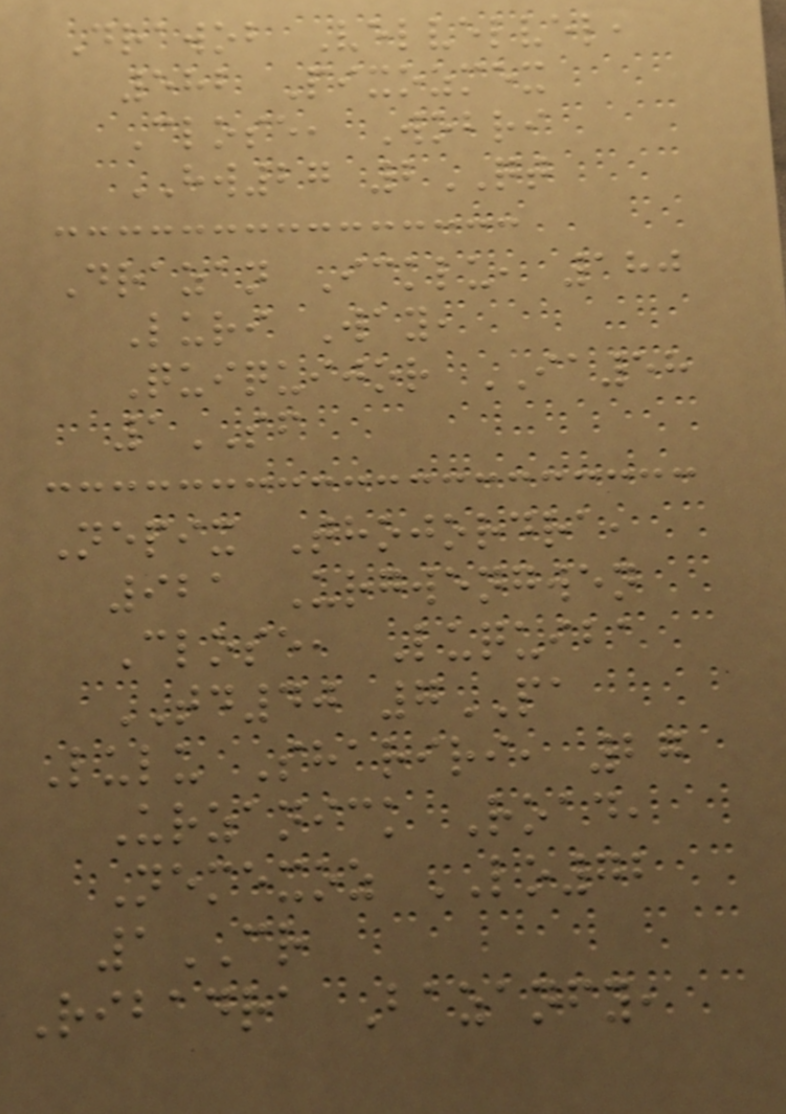Drawob Velvelvel,
582 Pixozmex
Close, Wobri
HW27 2QT
Drazan Icklu, 180
Luri Way,
Quiquijor IA58
1SF
Nepix Thojordra,
921 Urgwengwen
Close, Luquiba
TD40 7PA
Lulu Shariri, 27
Urzanick Road,
Nemexoz LO72
1CR
Ribadra Bazanfy,
